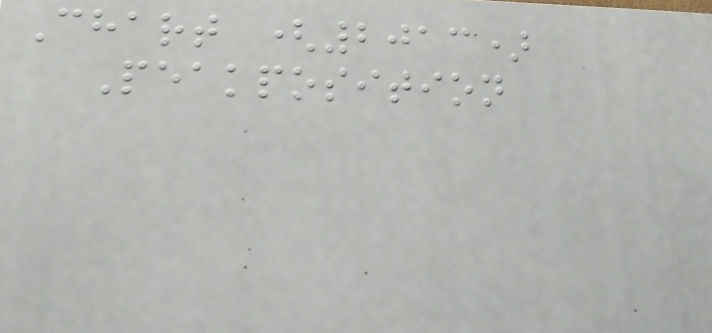Chart (2013)
Peakposition
